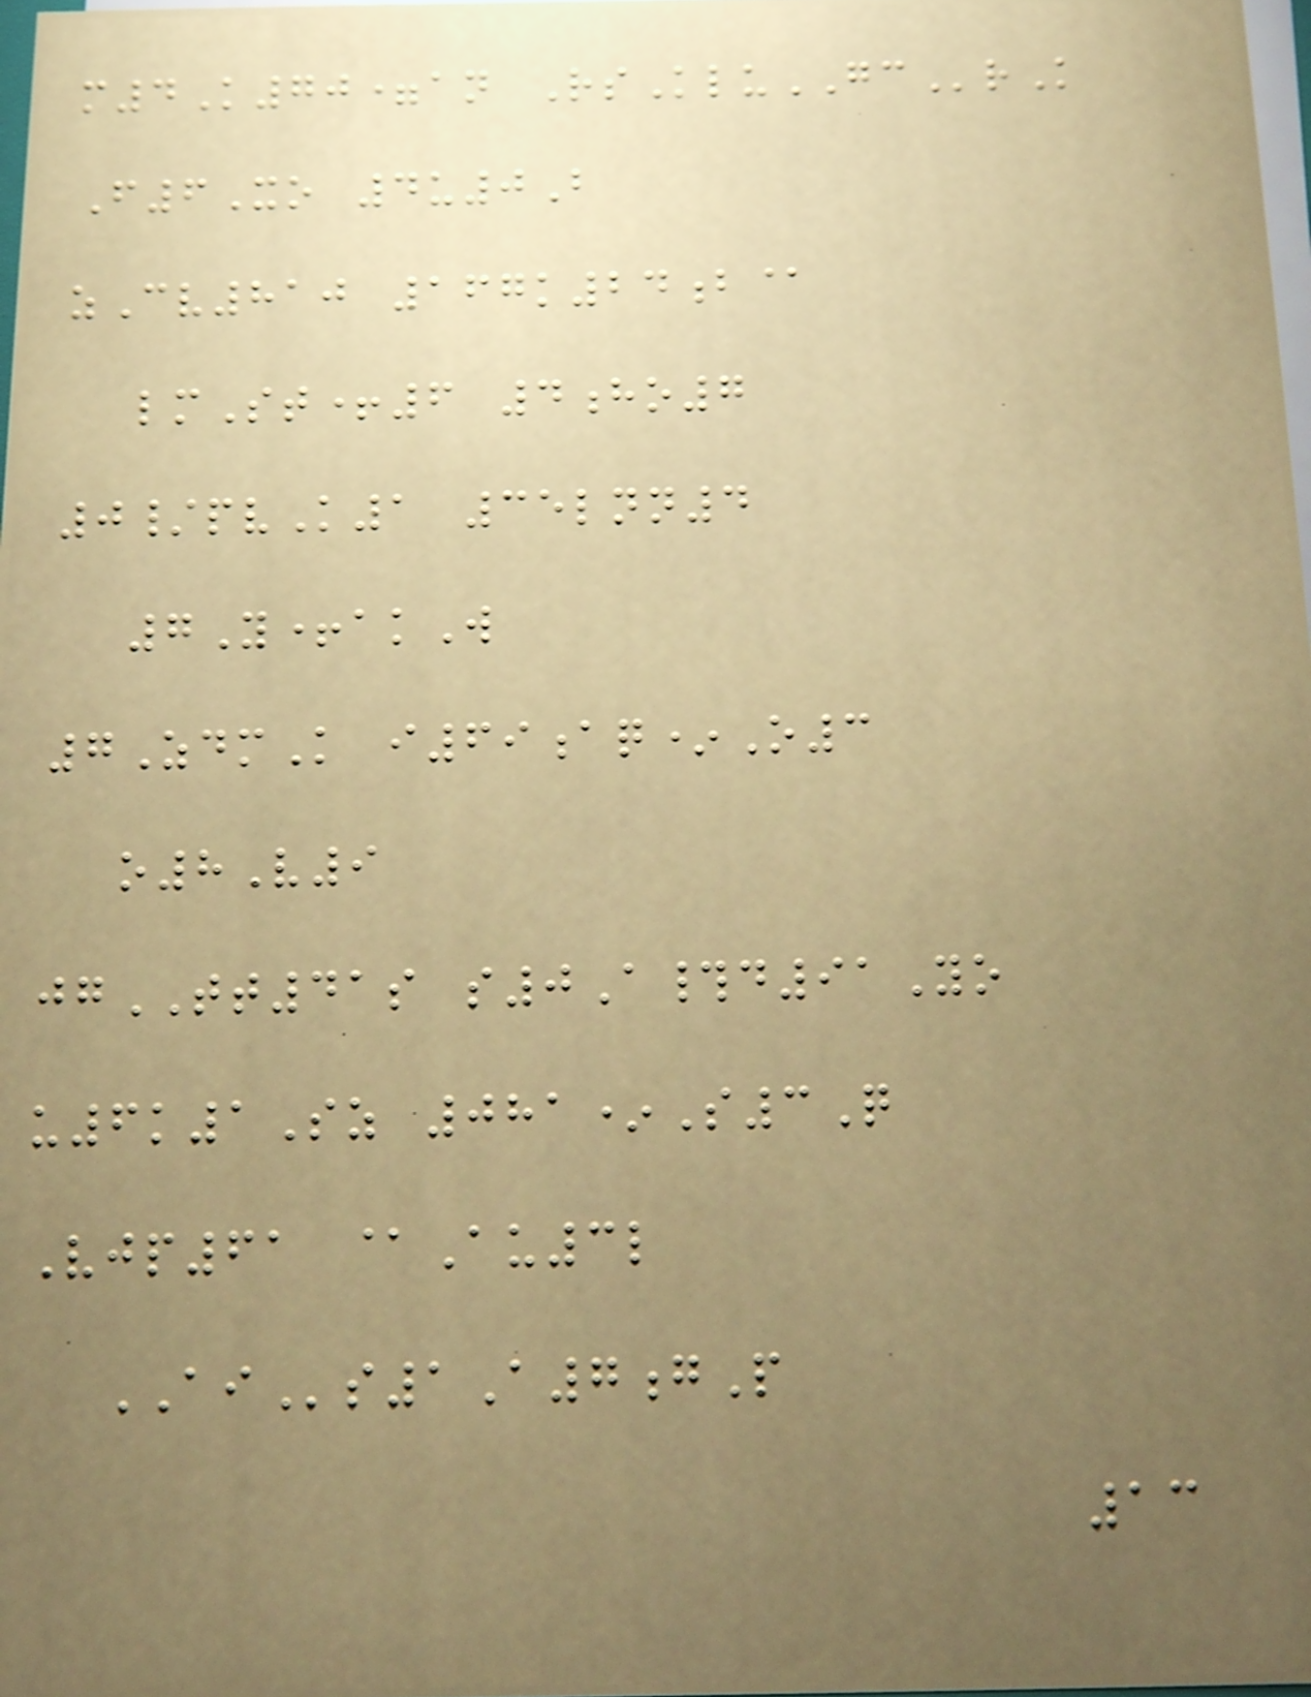m4K70=an RsKluGCrK
F6Xo 4u0B
zCv810 167k24b@
lmSt+6 4ho7
0/pvK1 35lnn4
7Y+akW
7ZdmK i69aq*O3
o8V9
jgTT41s s0A#d91Yo
u6k1Sz 081*S3Q
Vjp61 @Au3l
AIs1A7gP
13
